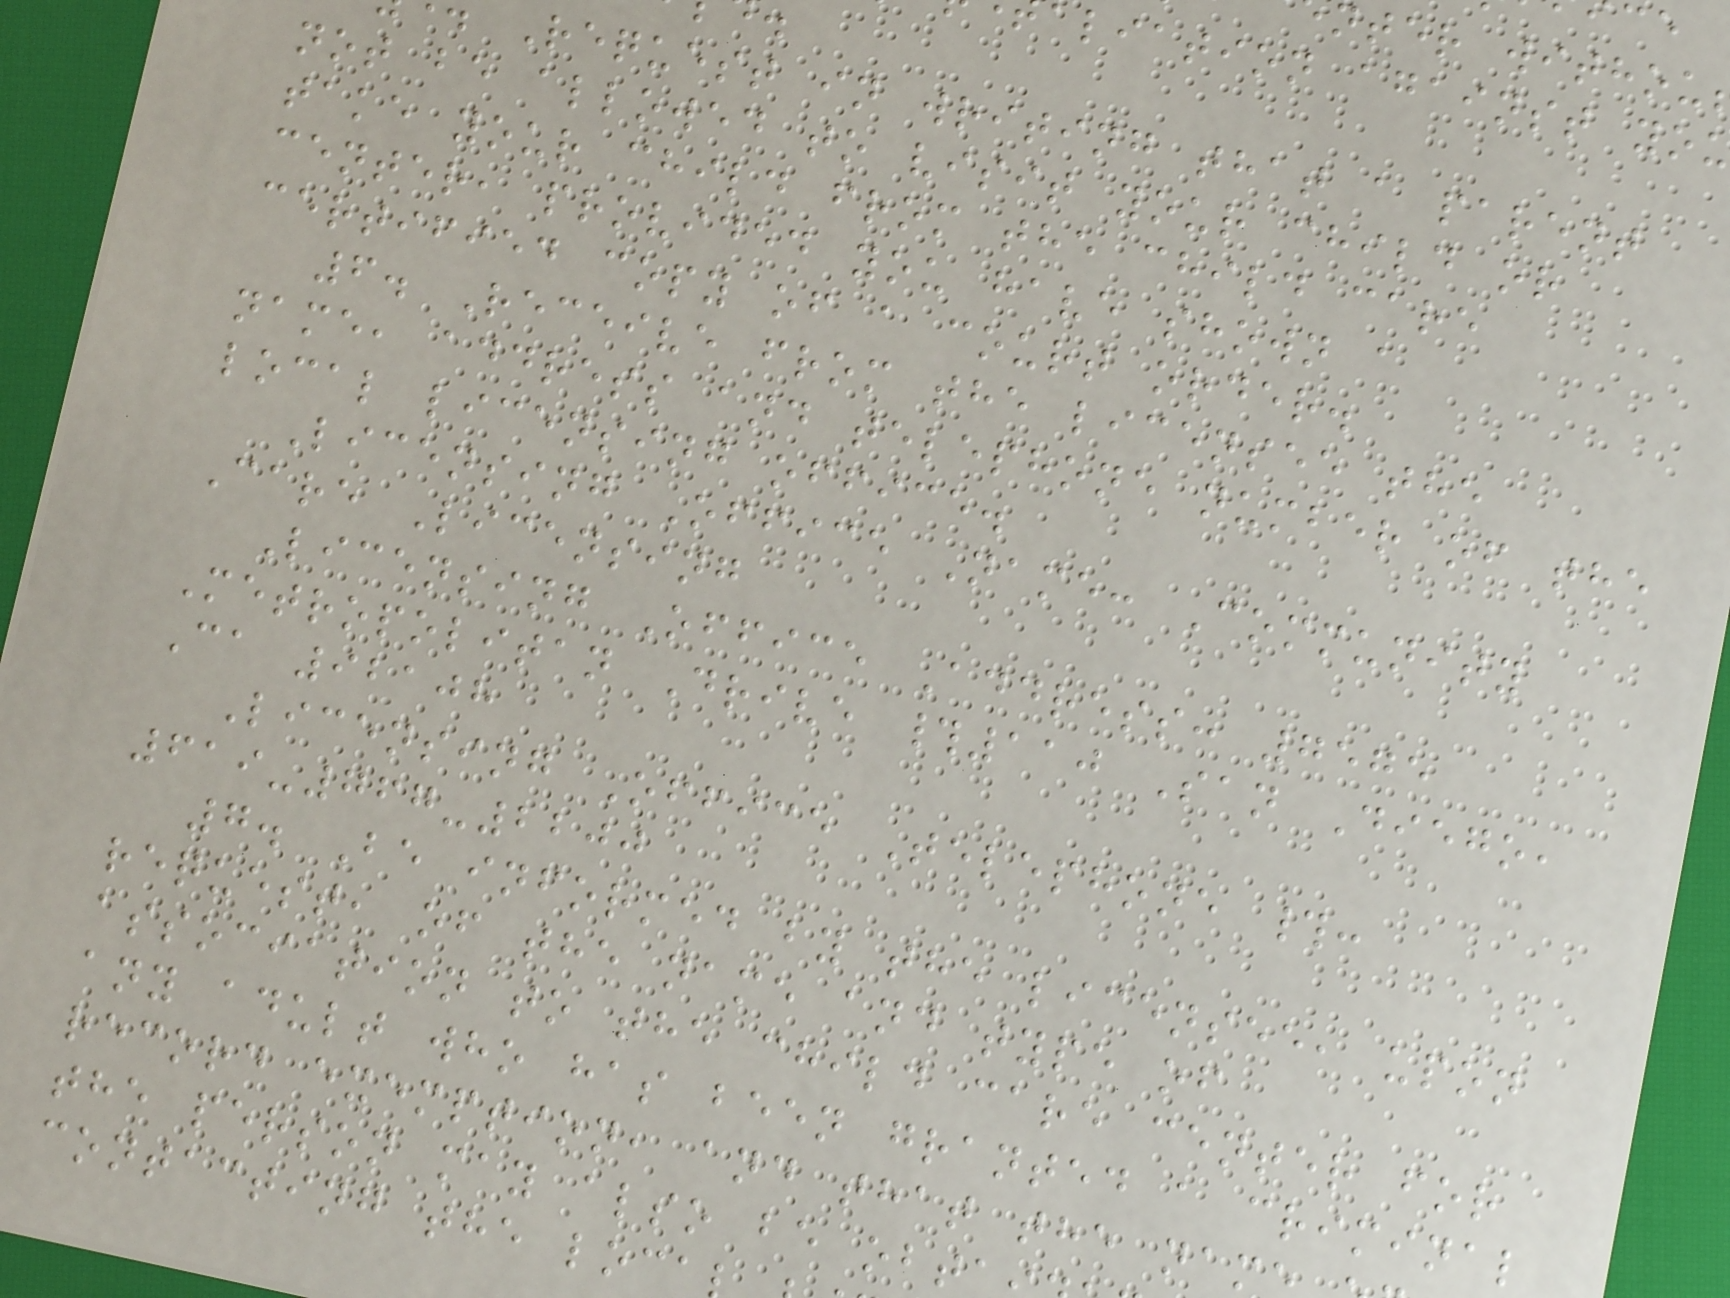nter withou
aliation against yo
Request in writing that a parent
not be allowed to visit your child or
take your child from the child care
center, provided you have shown a
certified copy of a court order.
6. Receive from the licensee the
name, address and telephone number of the
local licensing office.
Licensing Office Name: Community
Care Licensing
Licensing Office Address: 7575
Metropolitan Drive #110 San Diego,
Ca 92108
Licensing Office Telephone #:
619-767-2200
7. Be informed by the licensee, upon
request, of the name and type of
association to the child care center for
any adult who has been granted a criminal
record exemption, and that the nam
the person may also be obt
contacting the loca
